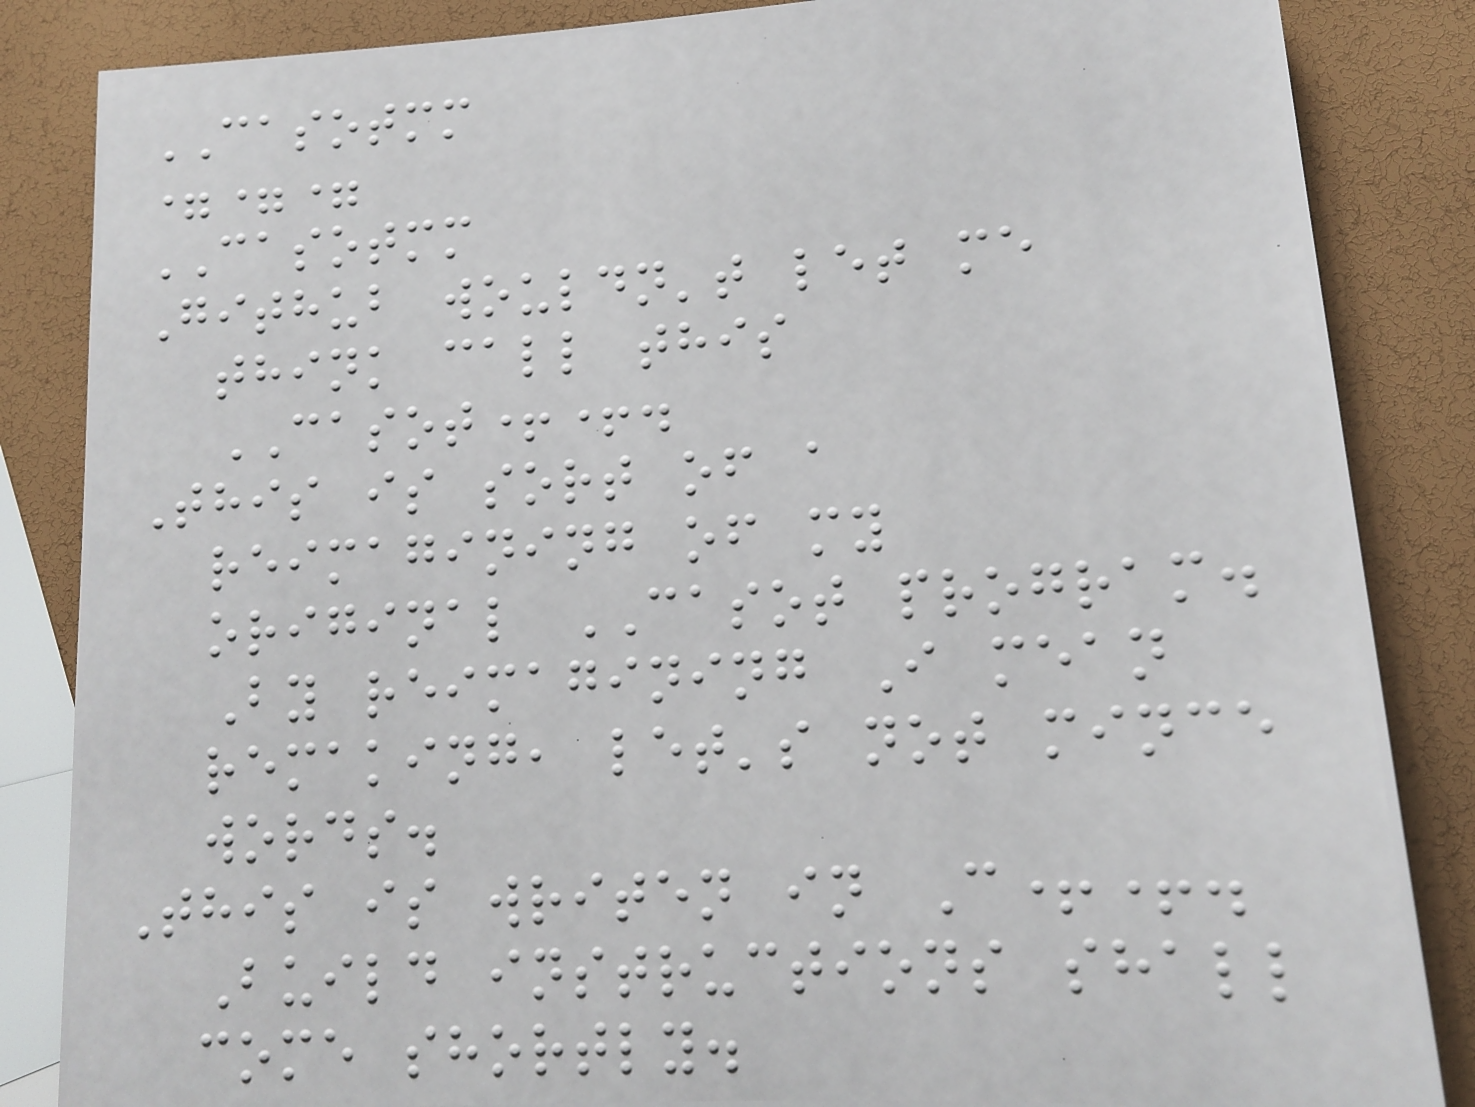CASOTMM
===
CASOTMM
Github wouldn't let me
think call this
CASOT++.
This is sort of a
reimagining of my
original CASOT program.
By reimagining I mean
remaking, let's not mince
words.
This is writen in C++.
Build instructions shall
come shortly.
